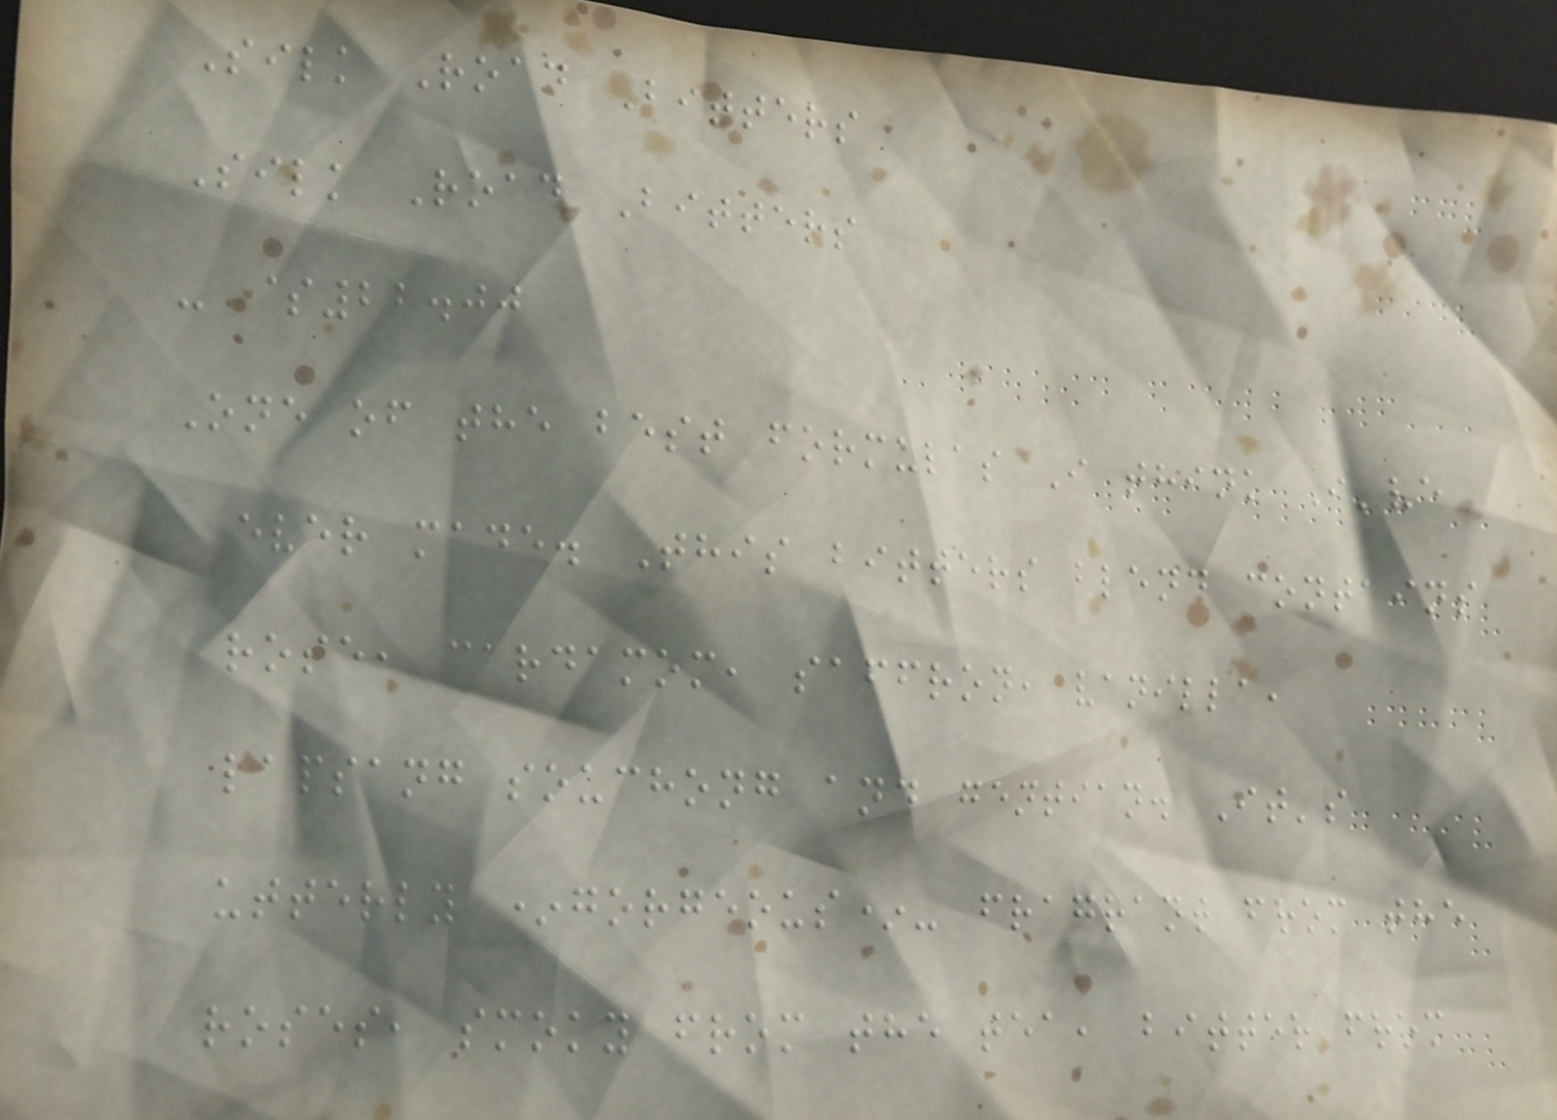Silk Road Bitters
Silk Road Bitters
- $22.00
One of the best formulas I think I've
ever made. This bitters blend contains
rose, cardamom, saffron, vanilla,
lapsang souchong and gentian. It's
utterly *gorgeous*- fragrant from the
roses, smoky from the tea, bitter from
